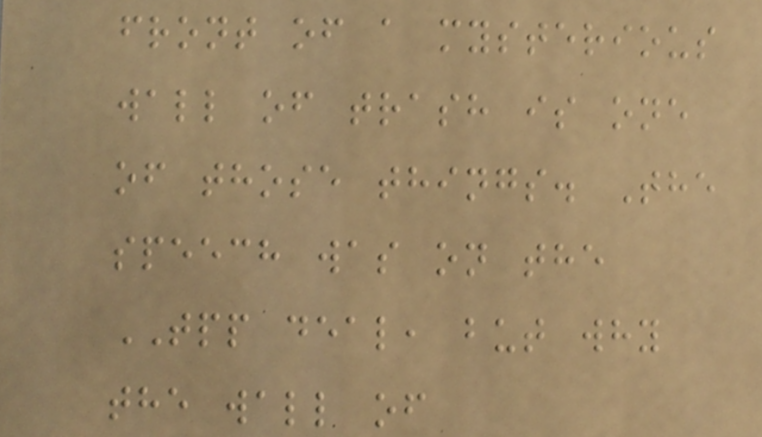front of a mysterious
wall of trash is one
of those things. The
speech was on the
TPP deal, but why
the wall of
